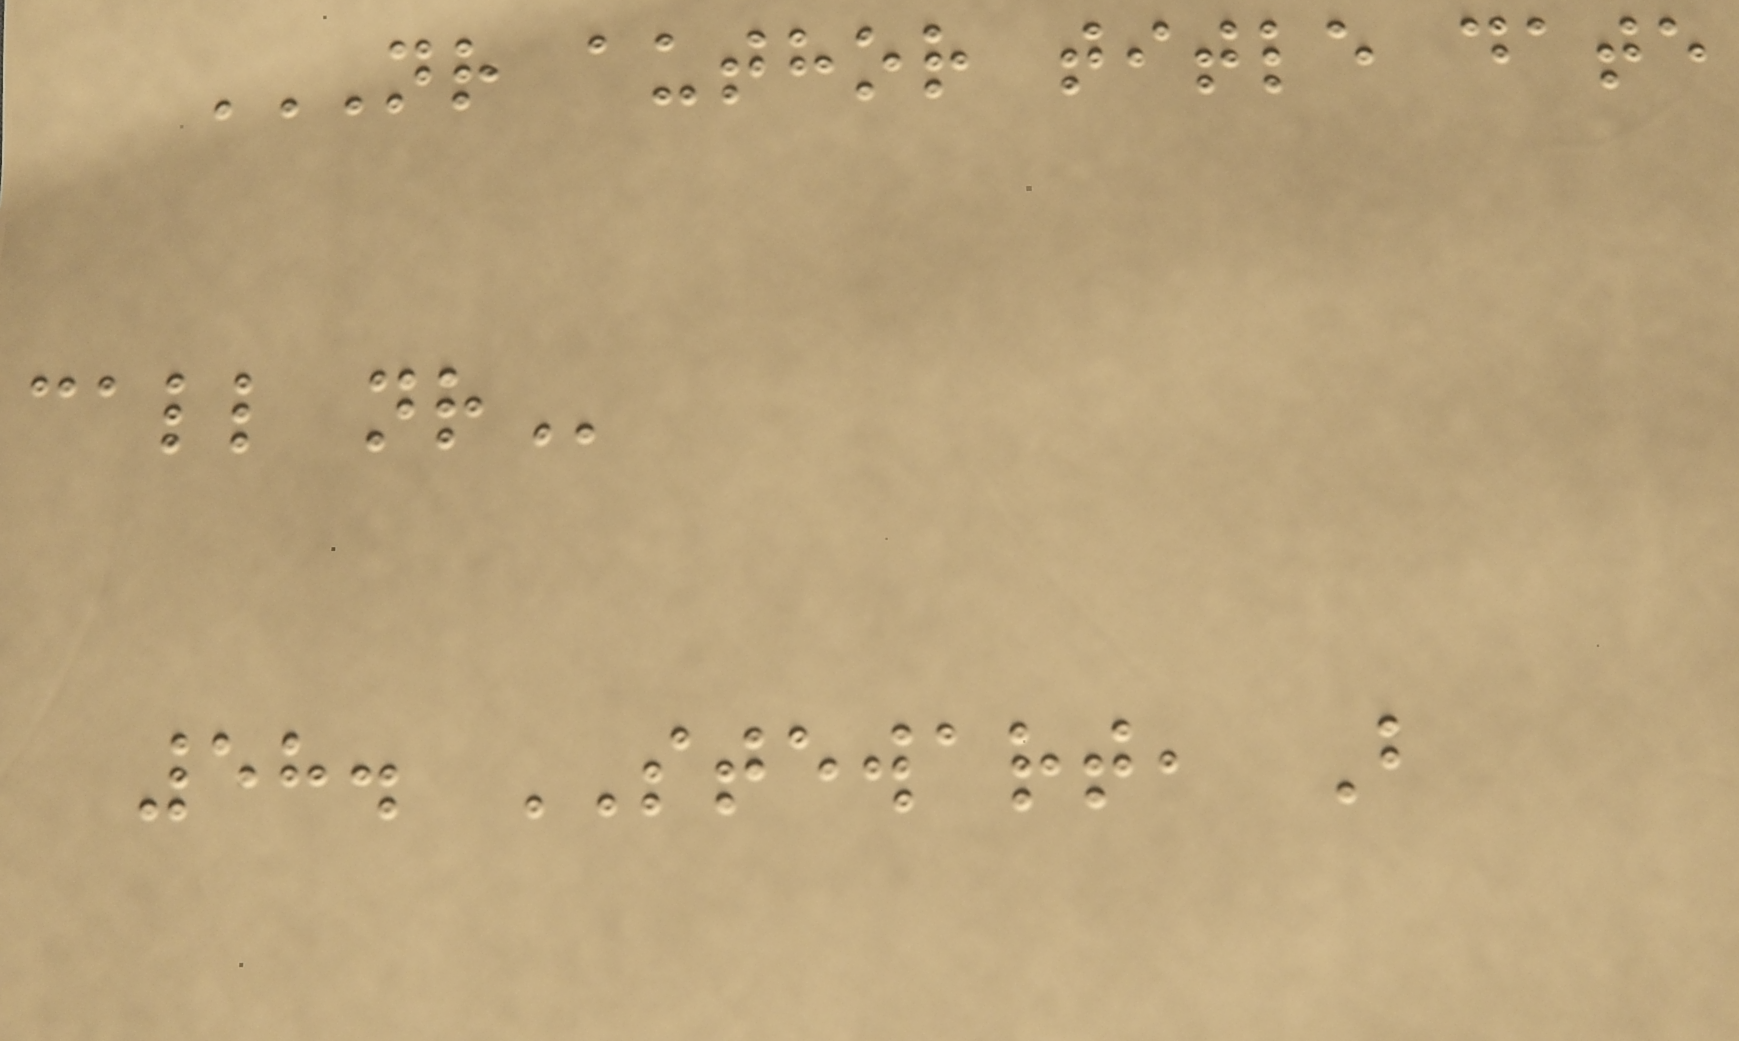NR AUTHOR TITLE DATE
CALL NR
58. STEWART, B
